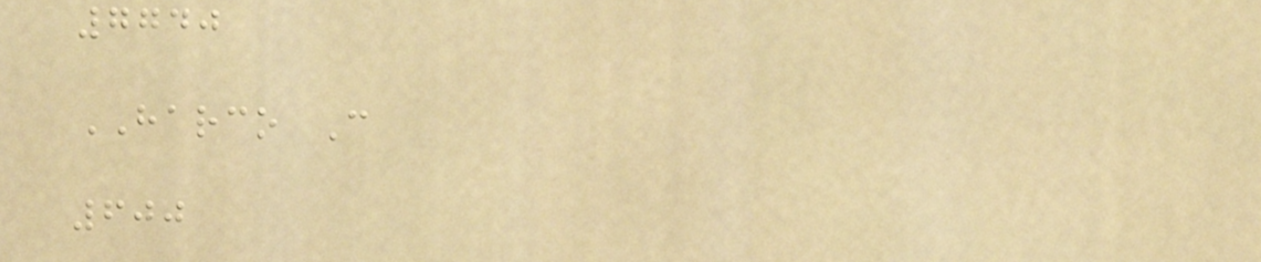7740
HARCO C
600
